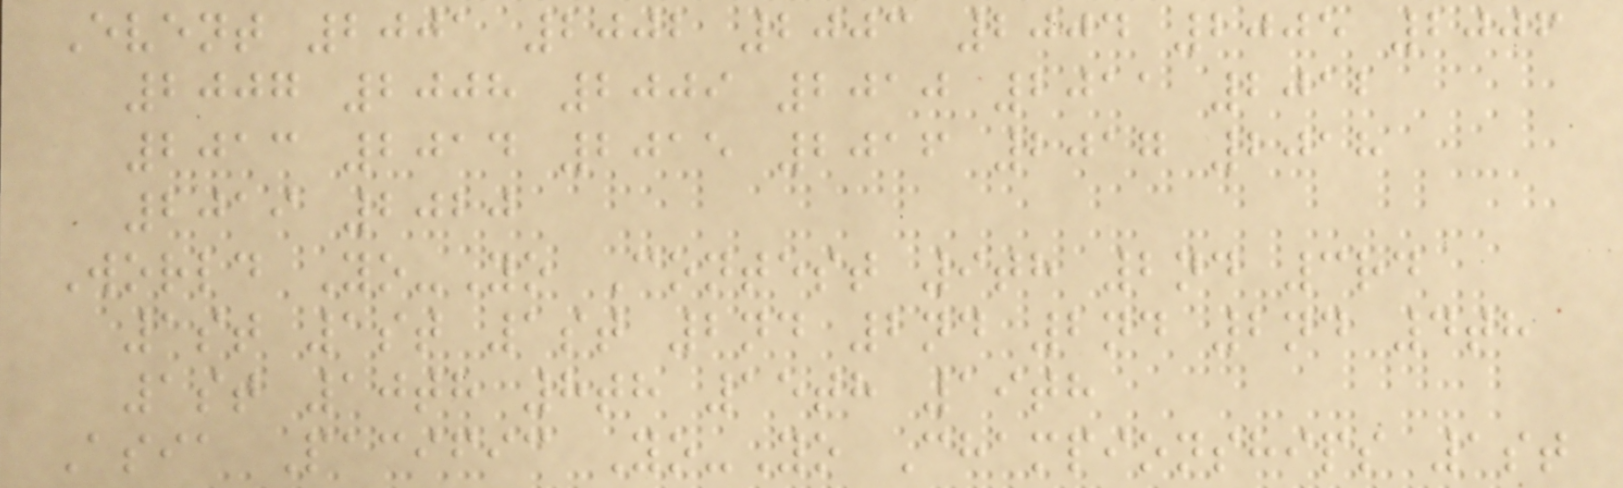Event 2001 2002 2003 2004 2005 2006
2007 2008 2009 2010 2011 2012
2013 2014 2015 2016 2017 2018
2019 2020
World Yo-Yo Contest 9th 2nd 3rd
1st 1st 1st 2nd 2nd 2nd 2nd 4th
1st 10th 8th 15th 19th
Asia Pacific Yo-Yo Championships 1st
